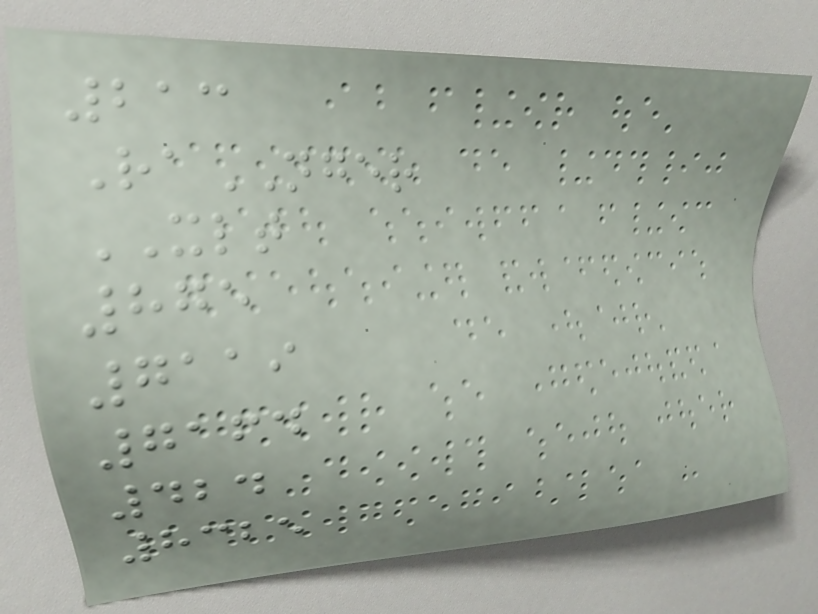213
RaNGER
XLT
875
7119
7164
424
8325
